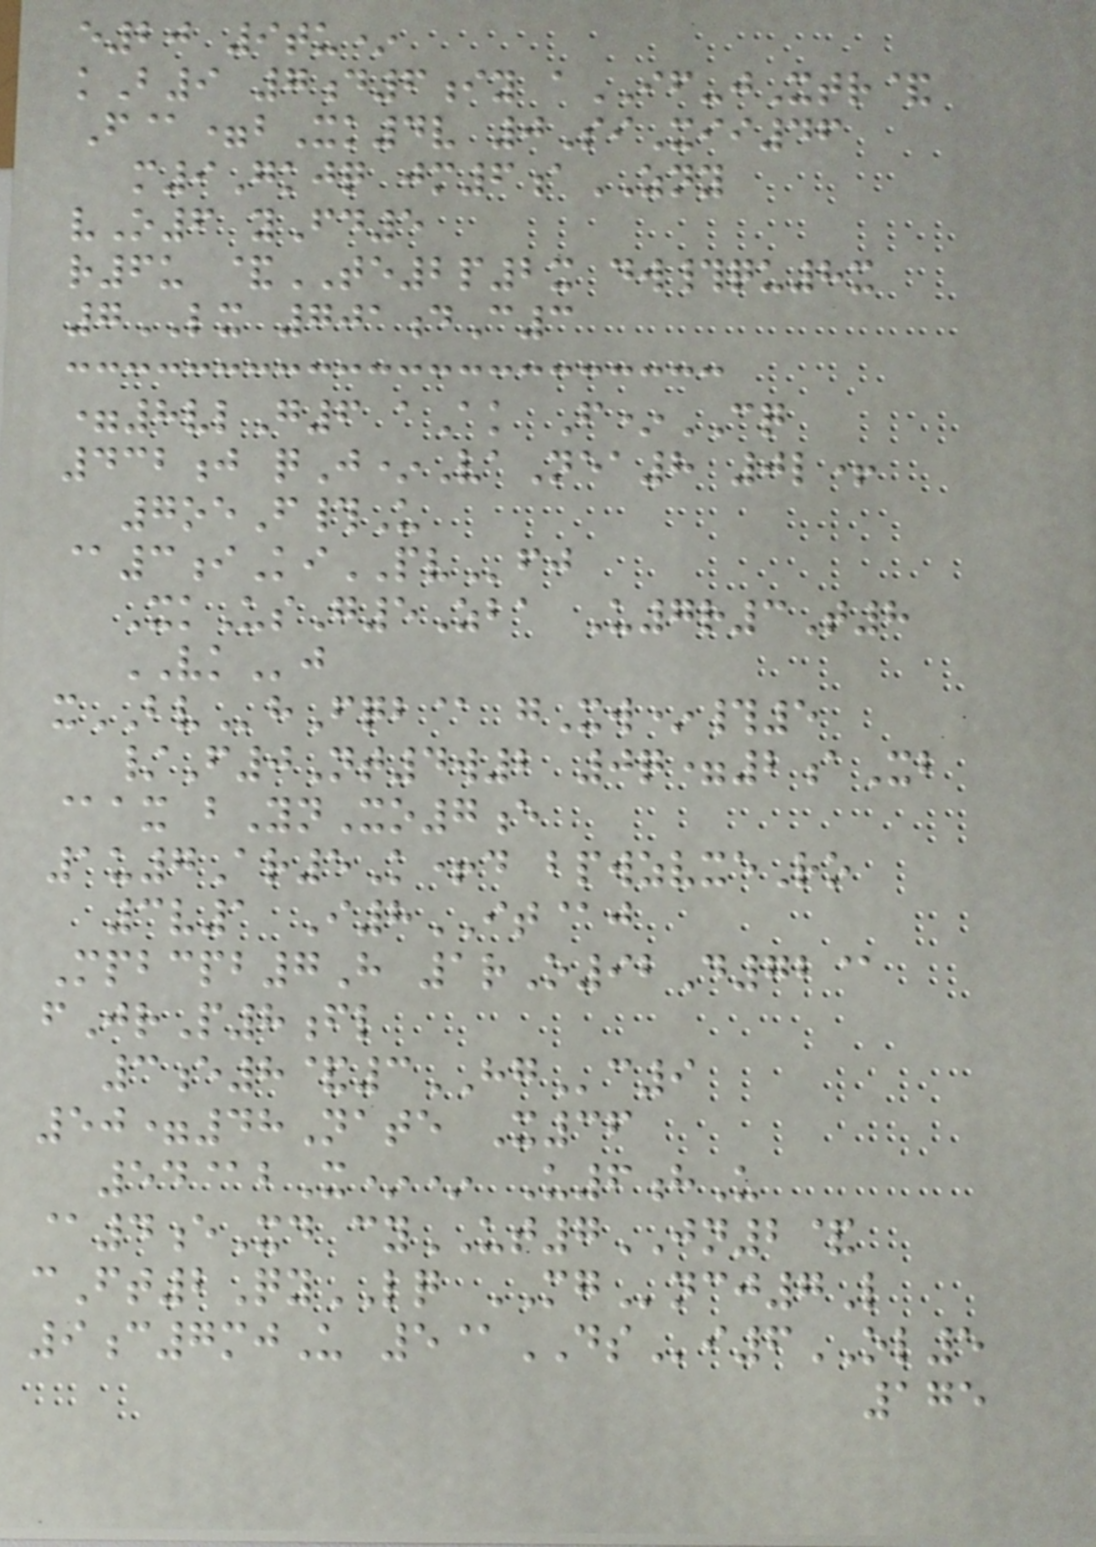e20 9tu*
kB9 7d6iy aIF-jXtr&
F@=bXk4v 0SiXii46
m9Gkjq jm6aZNY
vO6 yFd5
r6u &TE2p2x dw#qu8x
7LX 701dC3
=8vlG6 aAk F*CQ
432j qJ*VaNea8 0l+
7oeF#U
@3iKiPVfj
XkUsG5Zba U7r3T8
VKj
xBVhFqb@ gXw*#5
/F0Nt4w2 0q=2aXb
@ax bYnXo7e
1u7Ar5K+d bpwzvxeRo
3v1 I8IT@j
Mpbcpb7H 1rO92D72@
fJrP8fl
3e8&3HGc9
50=48Nate X36
54@bX** U6hU
@4eXd cyUT7JN2&
cFt2QyLQ MGncj7L
9c7mjU 5@DSi6OL5
175
